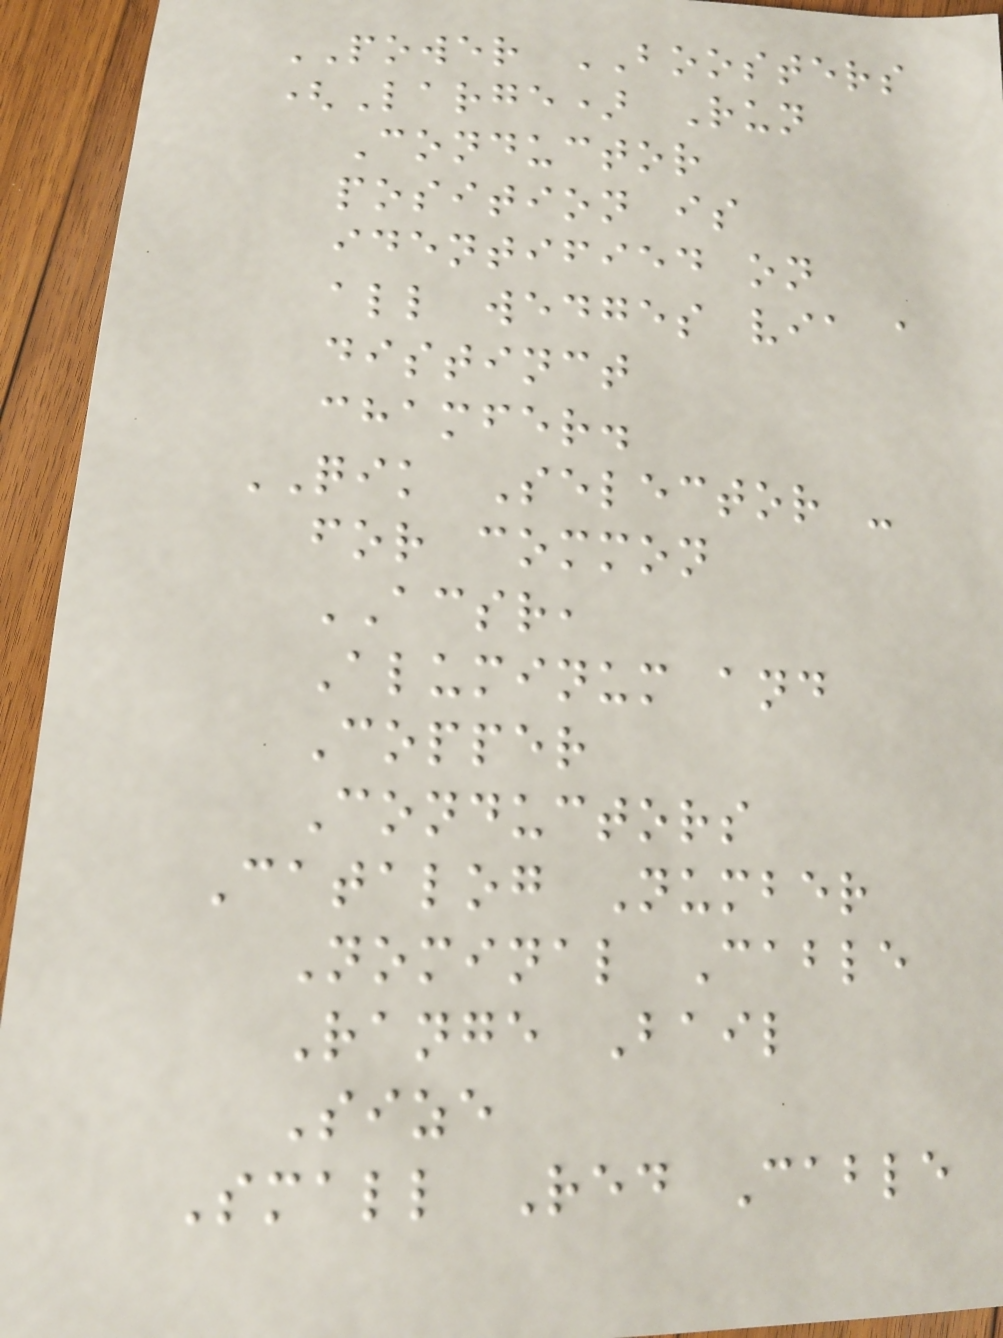POWER BOOSTERS
(Large) Run
Conductor
position is
identified on
all wedges via a
distinct
chamfer.
QIK Selector -
for common
ACSR,
Aluminum and
Copper
Conductors
Catalog Number
Nominal Cable
Range Bail
Size
Small Red Cable
